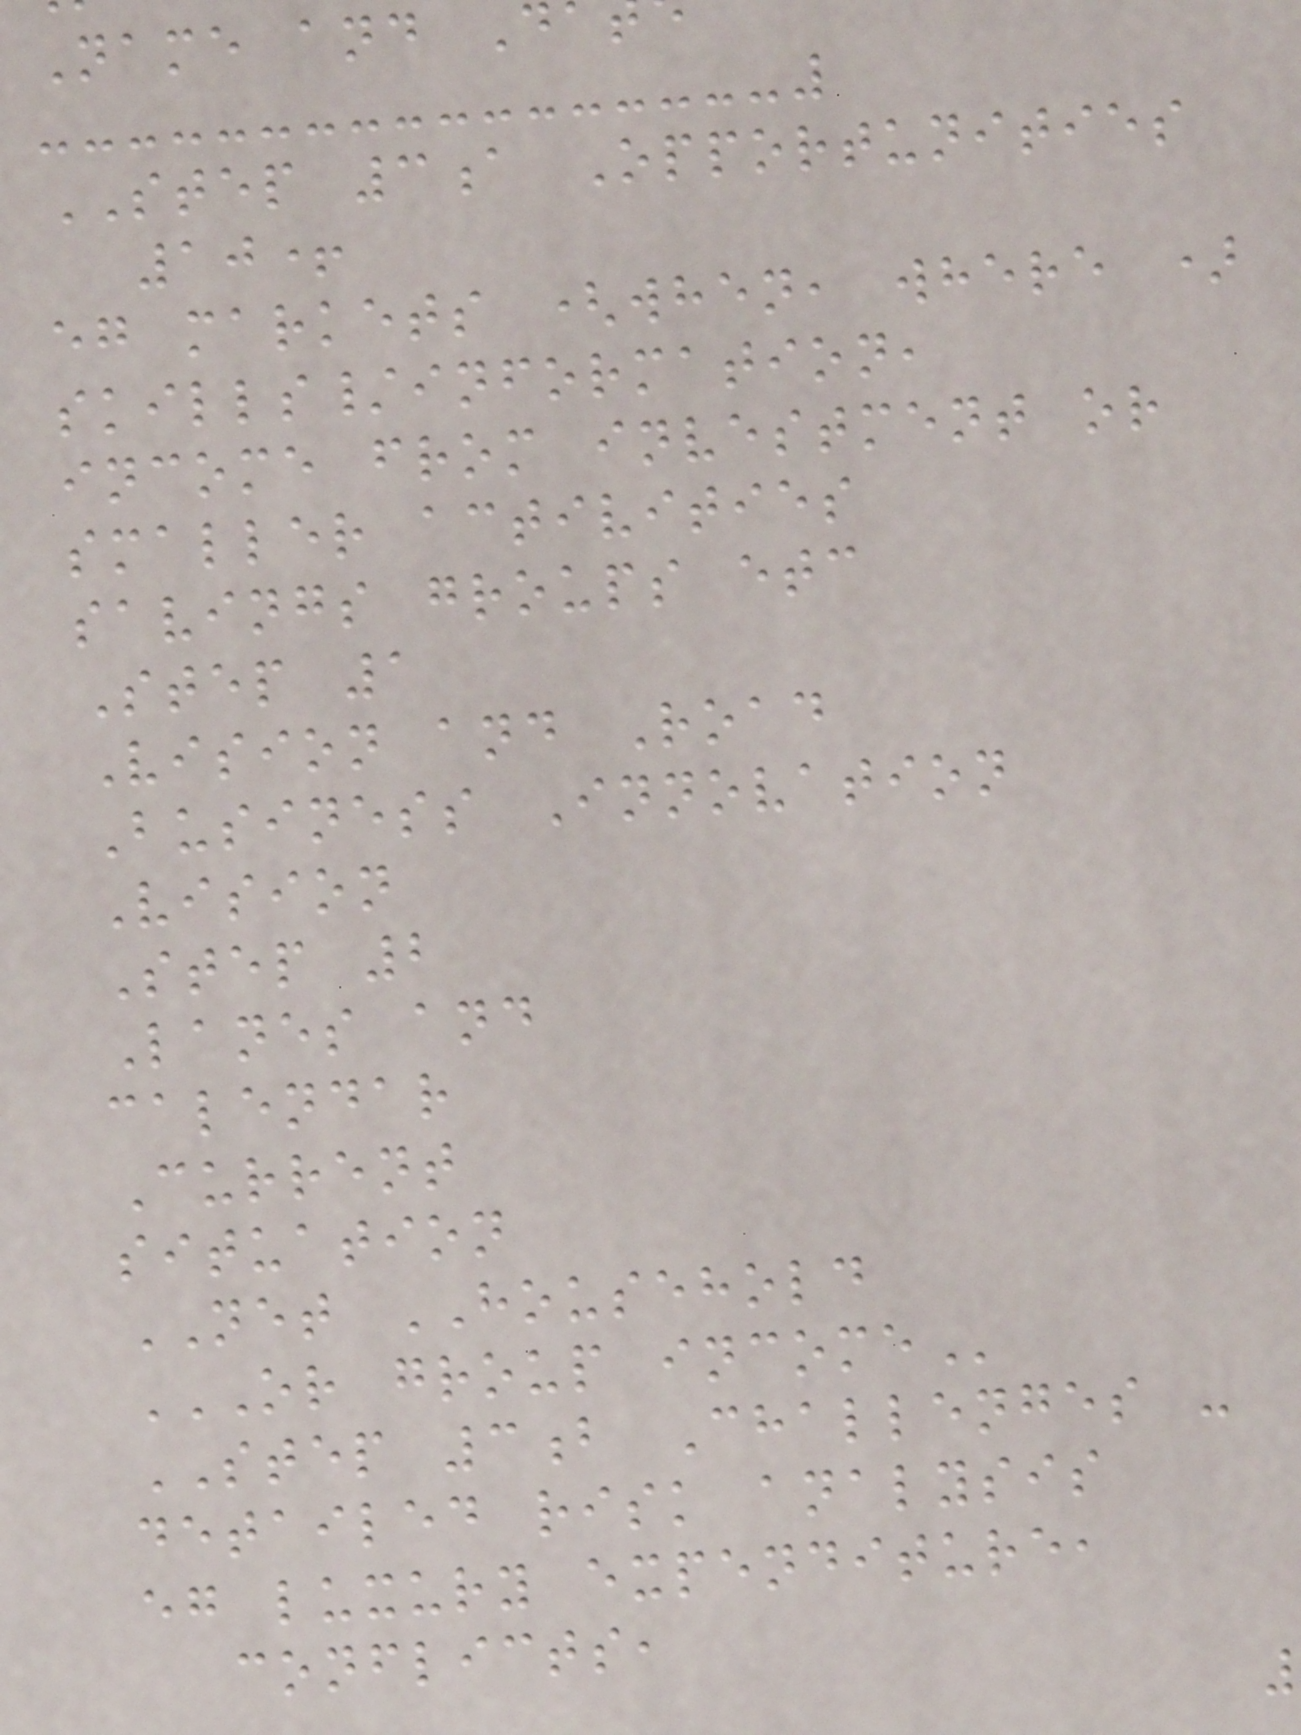Name and D
STEP 3a Opportunities
10+
eg markets (when, where )
skills/information,
income from investment or
smaller activities
savings groups etc
Step 1
Vision and Road
Business Innovation
Vision
Step 2
Lanes and
calendar
Current
situation
NET HOUSEHOLD
OR GROUP INCOME
STEP 3b Challenges -
detailed risk analysis
eg luxury expenditure,
conflicts,
